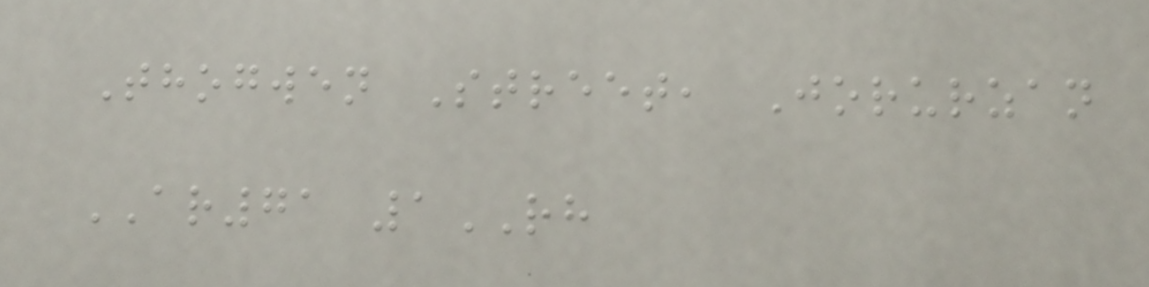Thogwen Street, Jorurzan
AR71 1RH
